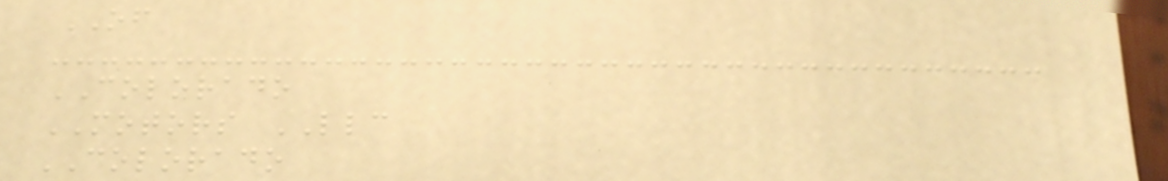OF
COLORADO
MOTORS LLC
COLORADO
